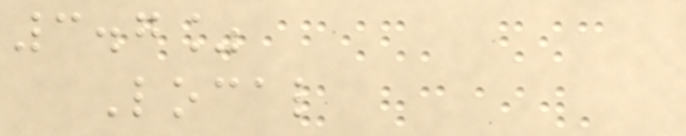3.7%
Local
